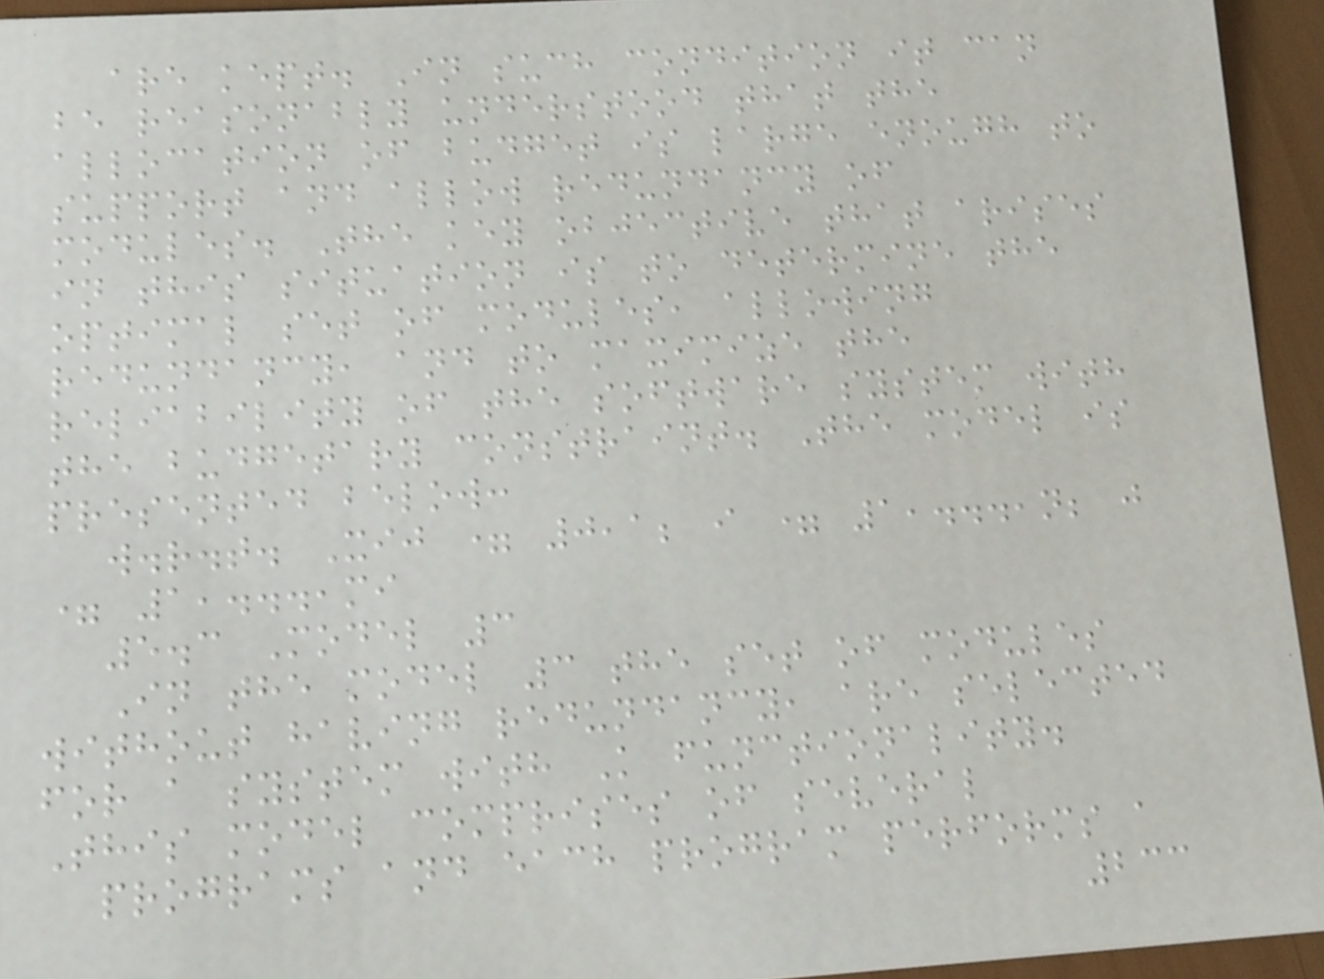are kept. In such condition it can
be reasonably understood that the
allocation of budget is large enough to
support and allow redundancy of
modules. The key objective that arises
in this situation is to determine the
optimal set of modules, allowing
redundancy, and to maximize the
reliability of the software system with
the budgetary constraint. The model is
presented below:
w.r.t. Xij = 0,1; i = 1,...,n; j
= 1,...,mi
5.3 Model 3
In the model 3 the set of modules
without having redundancy, are selected
for a system with K functionality.
This model comprises of several
programs and each program performs a
233
